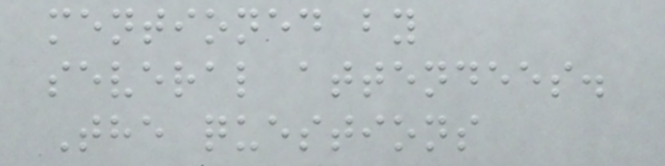mentioned by
several attendees.
The questions
